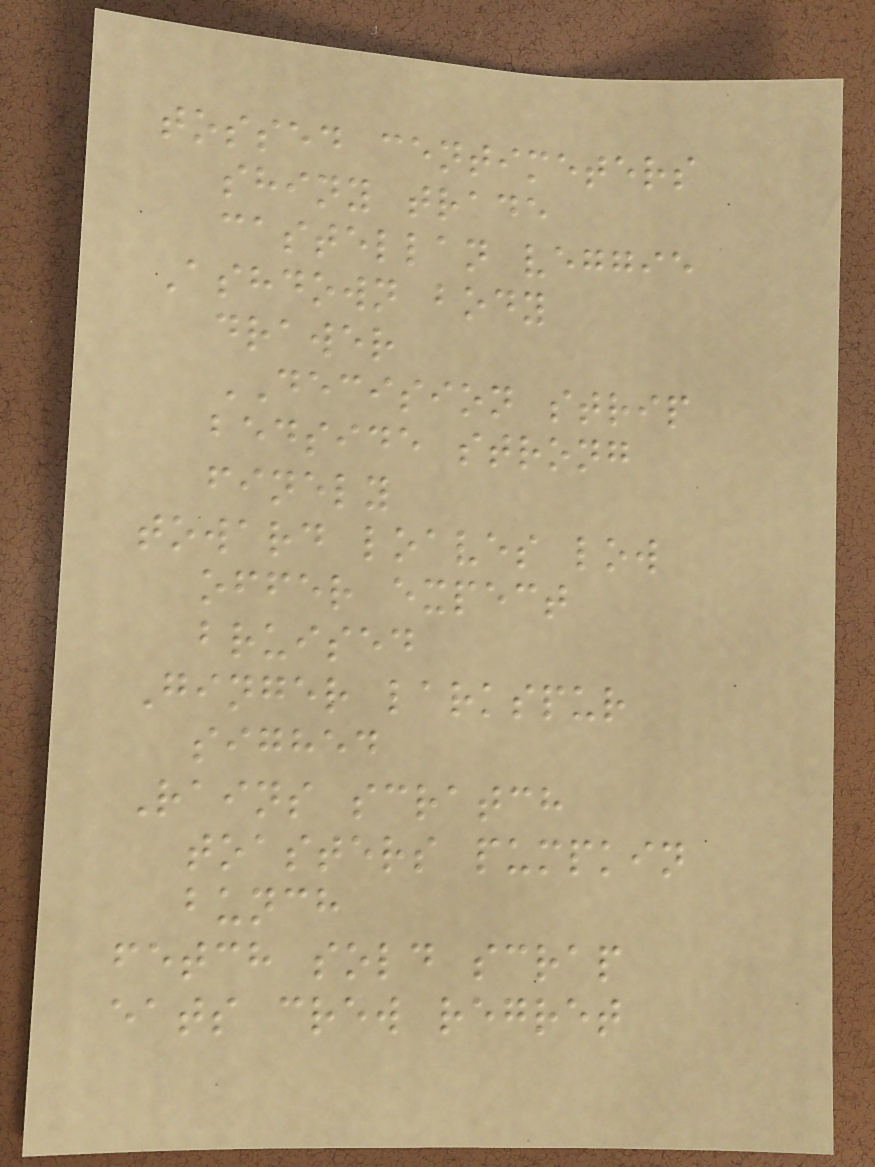tossed centimeters
shiny trade
castellan veggie
Ashdown body
drawer
DECISION strip
bedside strong
finely
toward loaves low
offer expect
bruised
Ginger larkspur
sighed
Rains scratch
toasters pumpkin
bunch
fetch sold scrap
eats crew regret
